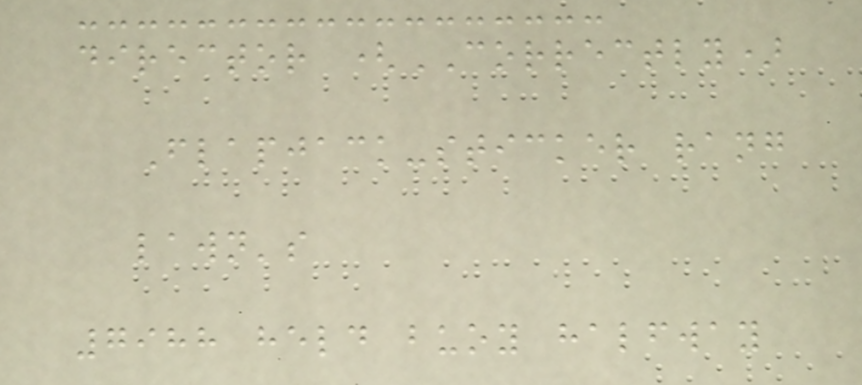director (CORRECTLY)
Flapjack-sticker rang
lawn's
7988 held buoy halfway
